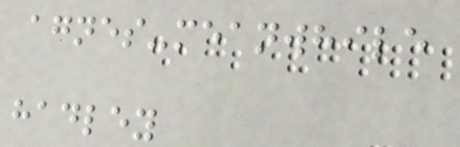agnes-meanwhile
hadley
